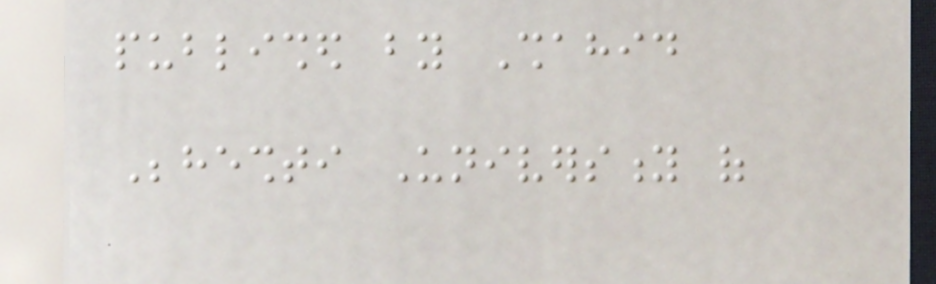published by Shahid
Beheshti University of
